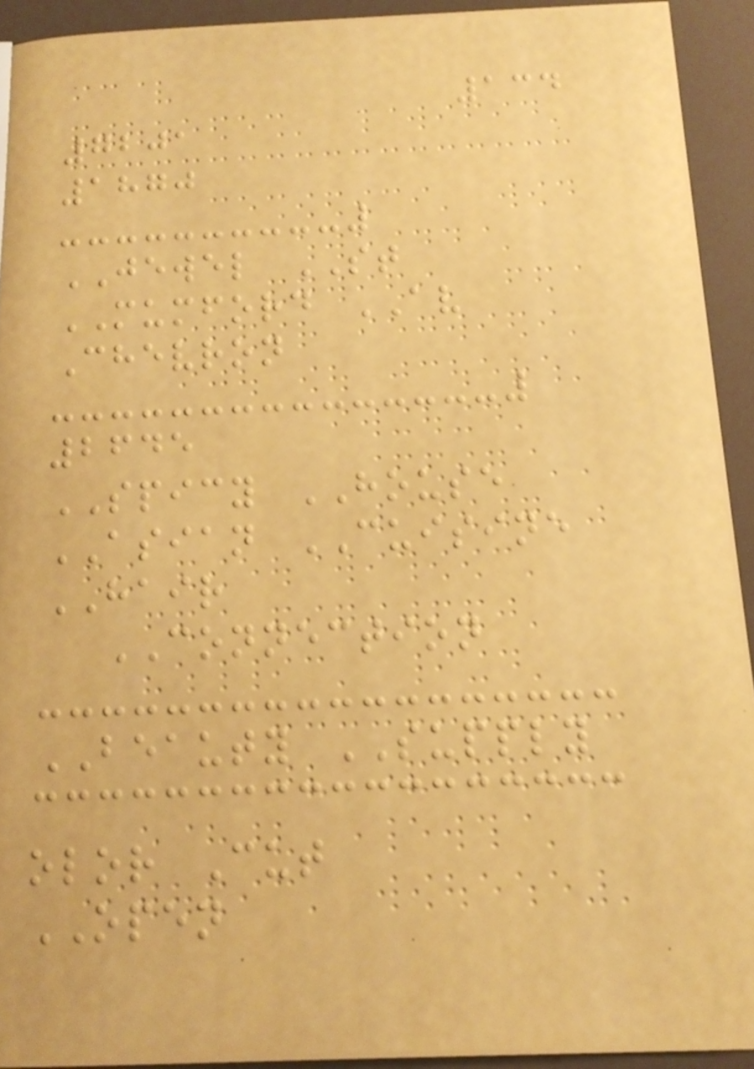134
7201
1870
JEWEL ST
MUMFORD AV
Chevron
2645
SPICY HOUSE
ASIAN CUISINE
HAIR
CONNECTION
BEAUTY SUPPLY
olor Cut
OPEN
